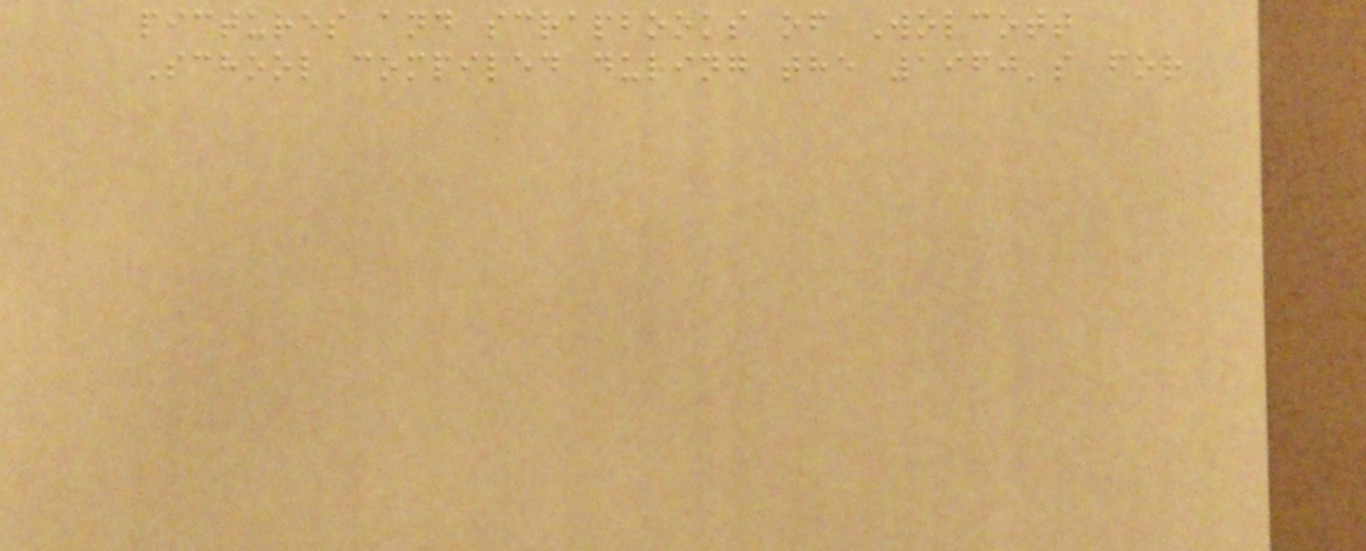pictures and scrapbooks of Wolcott
School compiled during the 1960's for
